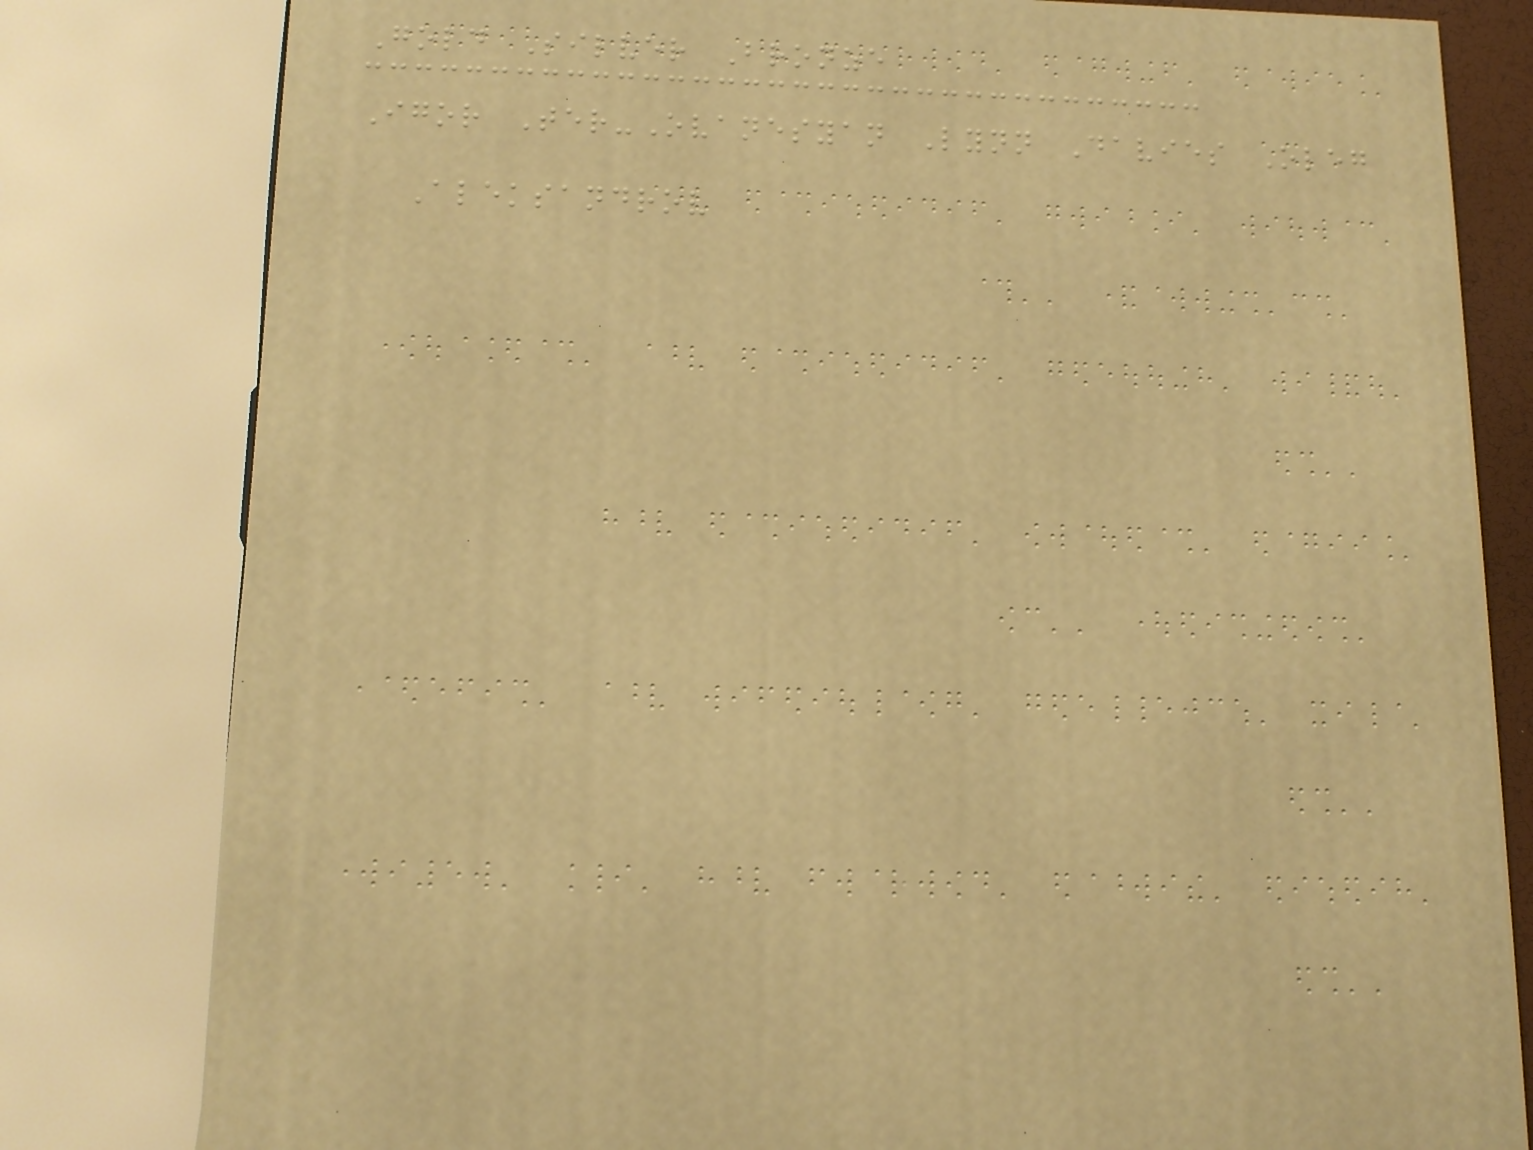Gold Silver Bronze
Igor Ter-Ovanesyan Lynn Davies Oleg
Aleksandrov
